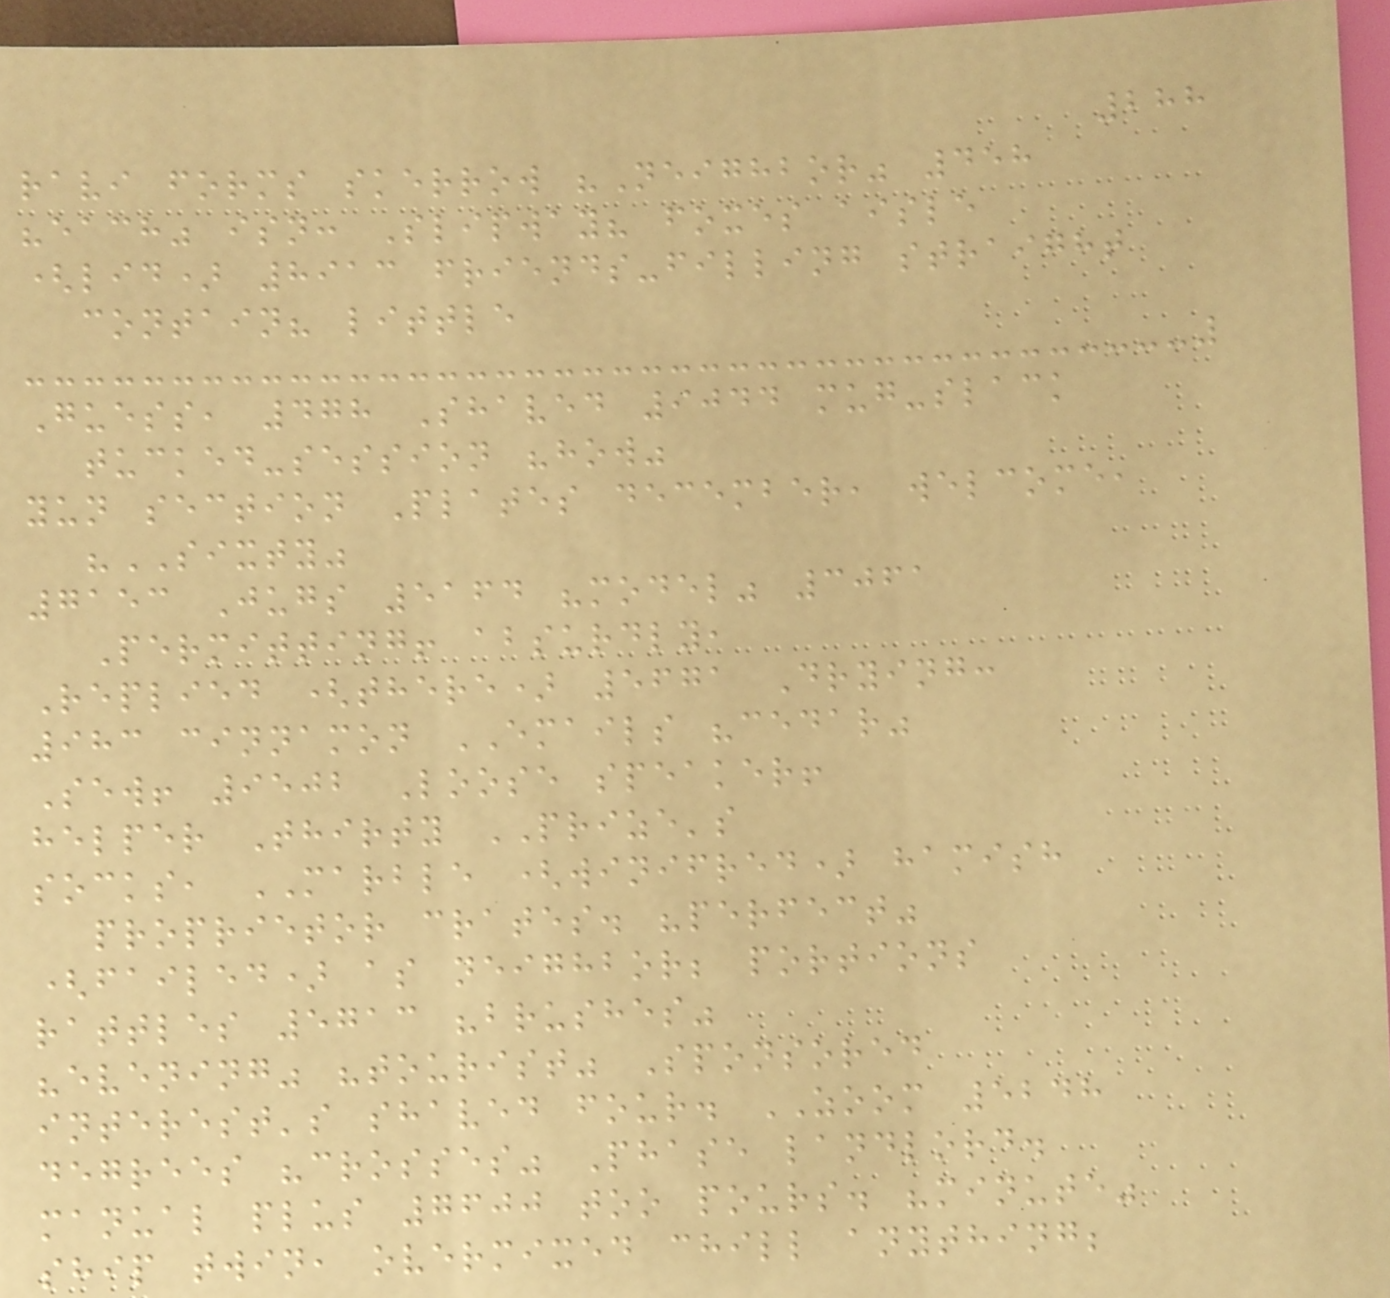288
ravi forms skerrow "Neighbor" 458
"each" isn: Slipway? foxes aisle
(lid) 8913 friends-filling straight
contain? little
Guess, 478 Shaved 9044 mug-slack
tucked-session "how"
yun section Plates december, welcome,
"SIXTY"
7153 Jugs 5164 "model" 3061
Permitting! absurdly,
Replied (there) 5671 Drying:
983 cinnamon EMAILS "cedar"
Sew! 9502 Loose speaker!
helper Thirty PRIZE's
socks, MARBLE (winifred) hamish
proprietor crates. "perfect"
(failed) as neighbor; portions
rattles 5713 "brushes"
"evening" "tourist" Sponsored
interest's shaved four. ZOOM 5248
degrees "crosses" Phase landlord.
manual plus 7600 too pours. "minute"
ship twin, overmixed chill anything;
